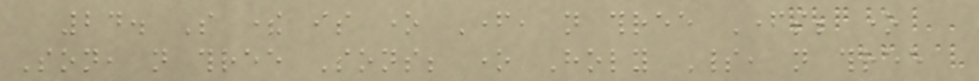24. So there is one Father, not three Fathers; one
Son, not three Sons; one Holy Spirit, not three
